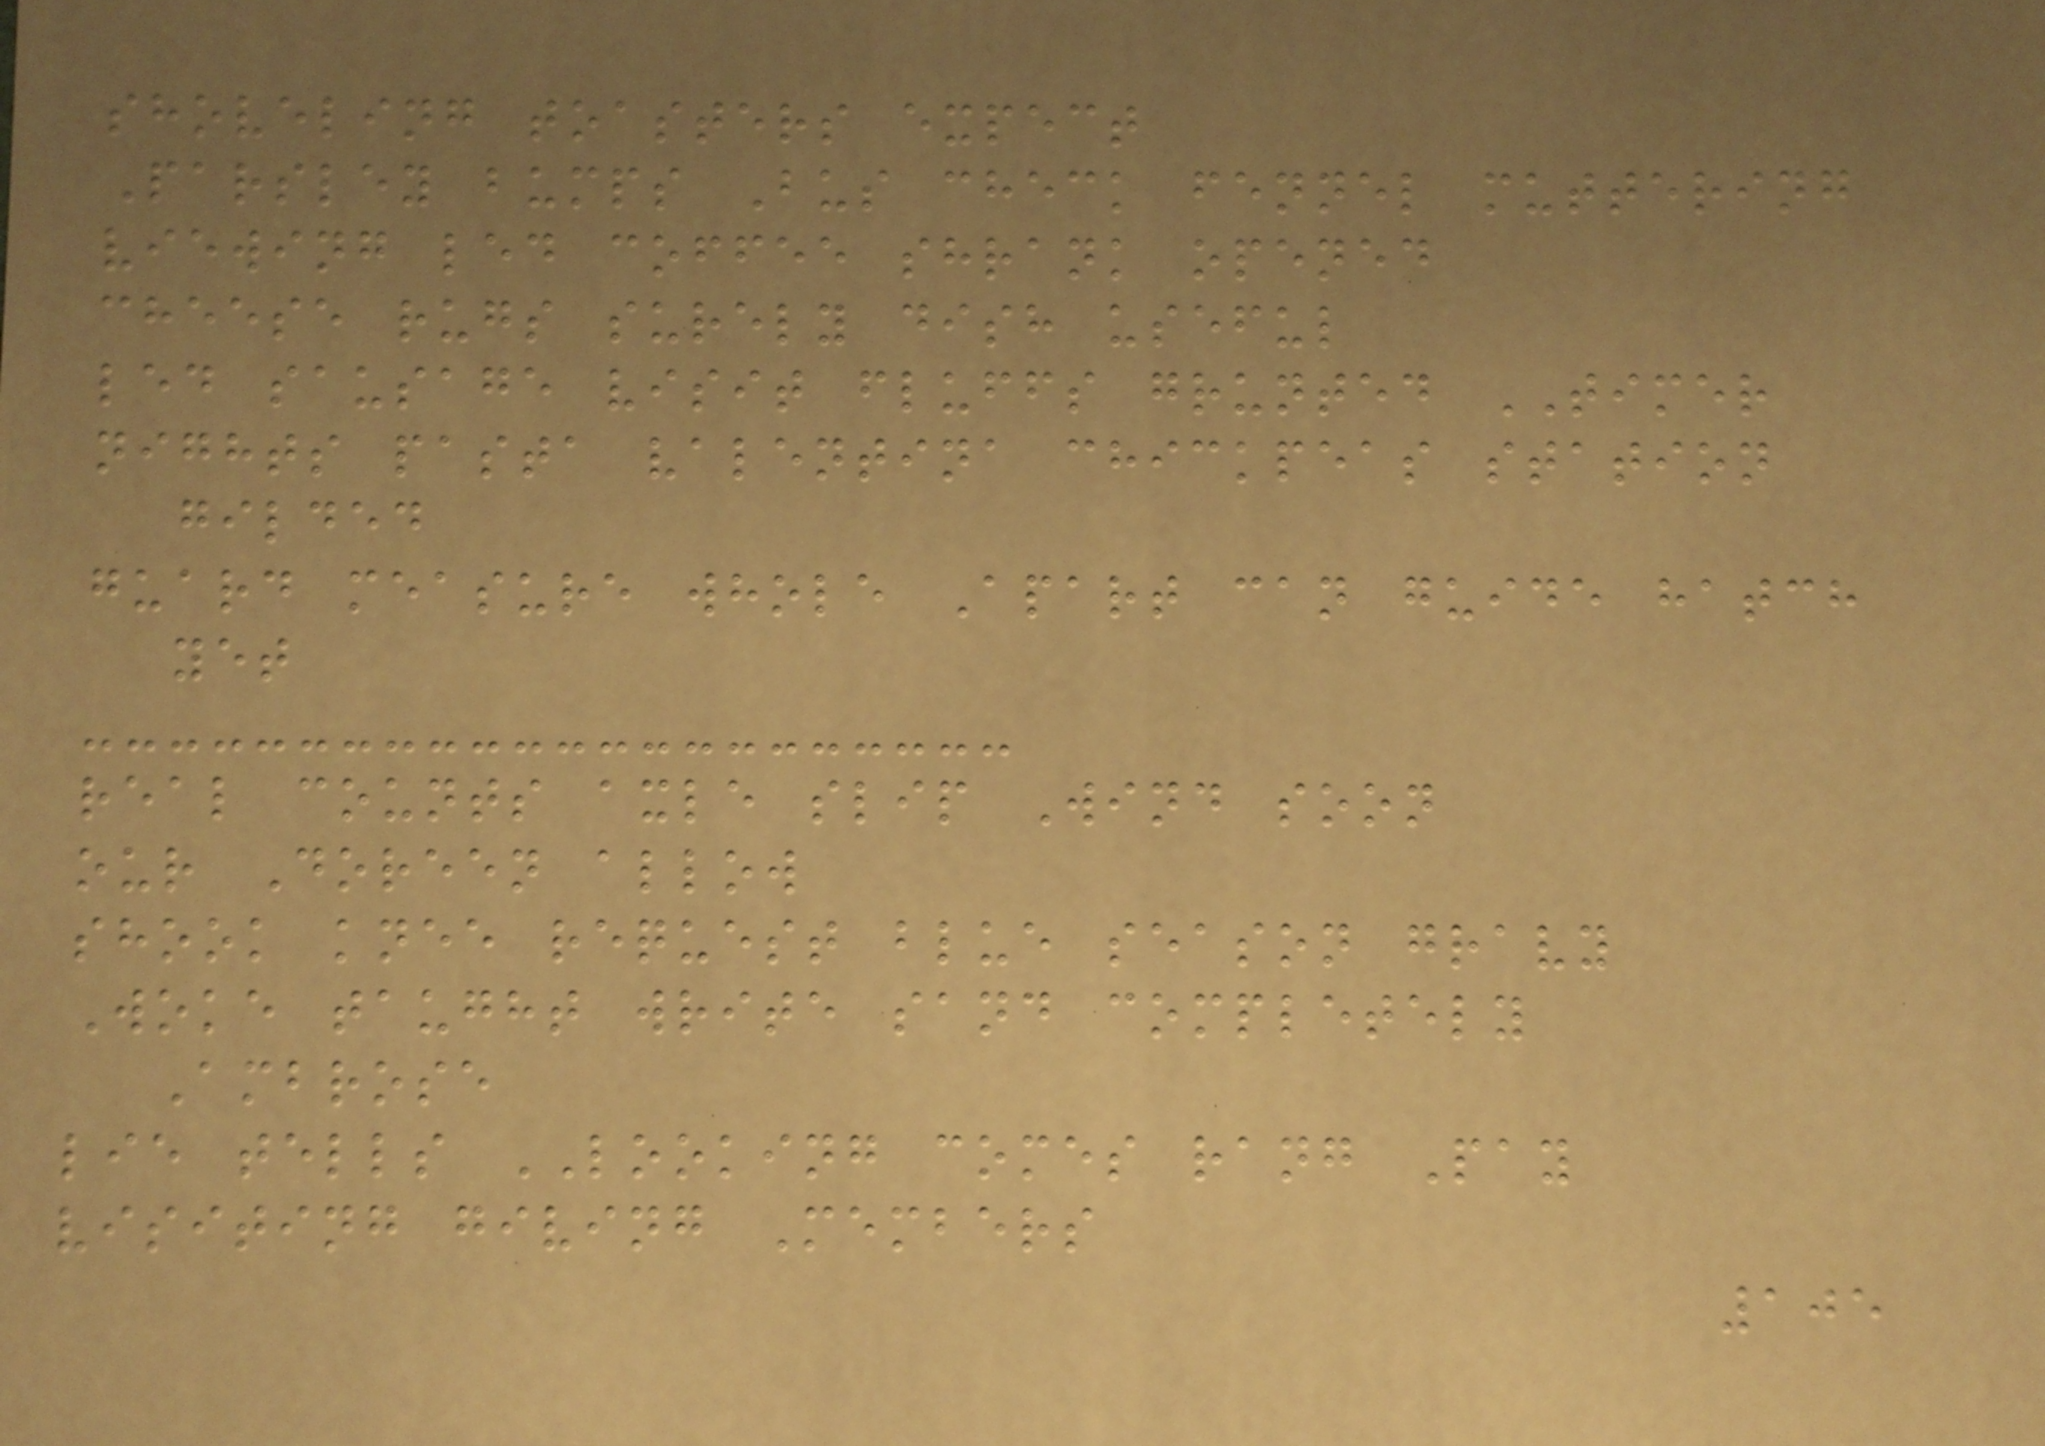shoveling toasters expect
Parsley bumps Bus check fennel muttering
viewing led coffee shrank opened
cheese rugs surely dish useful
led sausage visit fluffs grunted TIMER
nights pasta valentina chickpeas station
gilded
guard measure whole Apart can guide hatch
yet
real counts axle slip Wind soon
our Doreen allow
shook knee request blue season gravy
Woke taught write sand completely
Ambrose
lie tells LOOKING comes rang Pay
visiting giving Members
105
